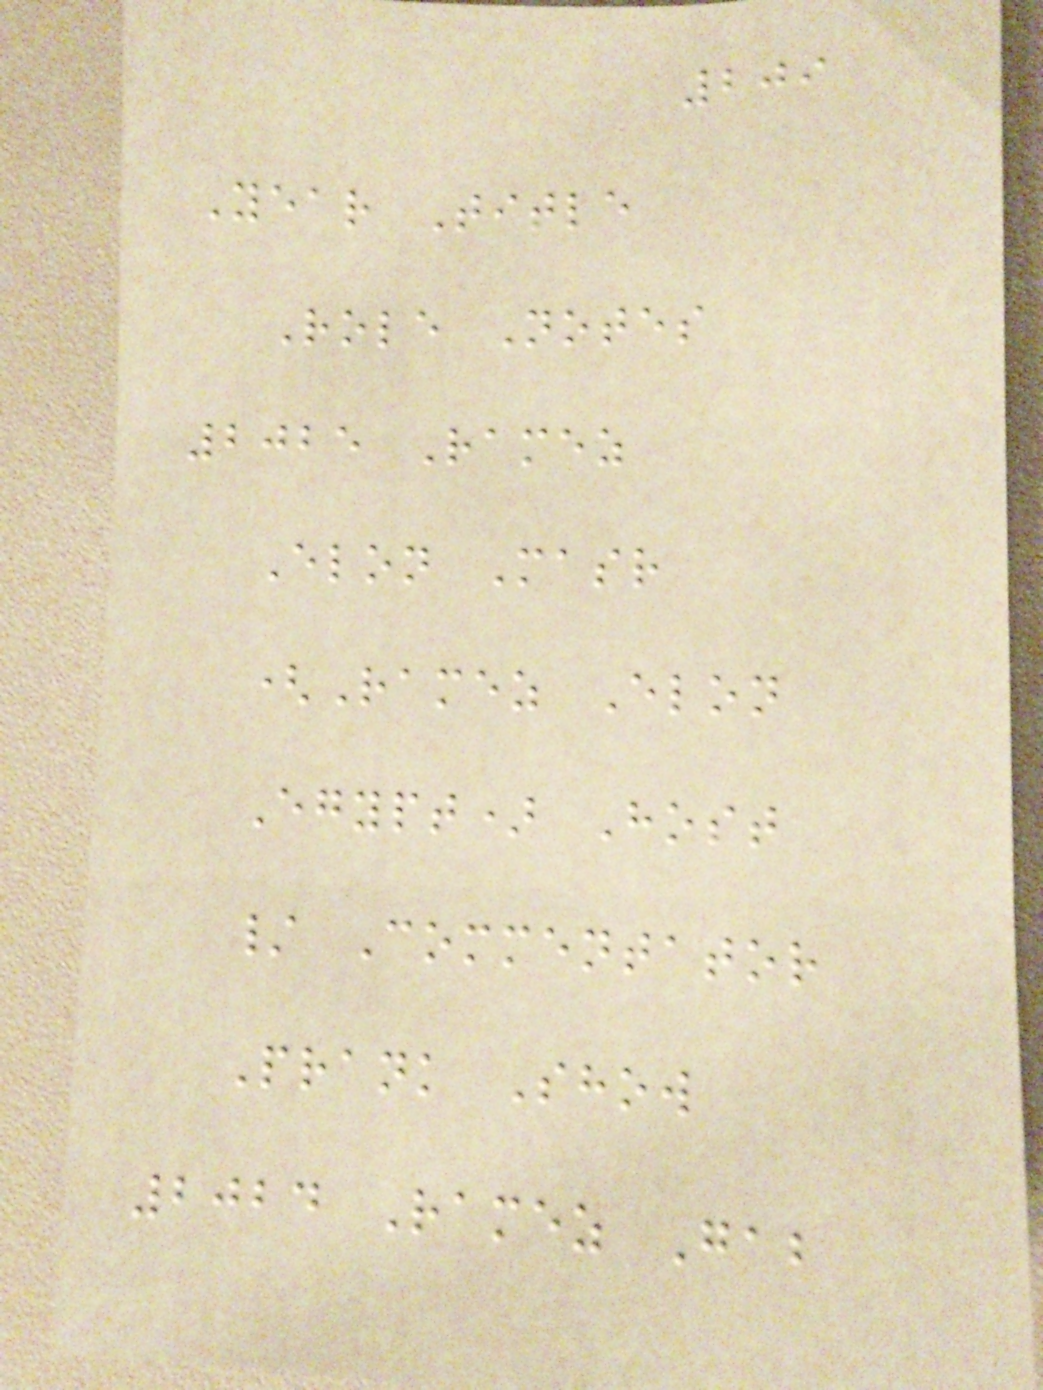209
Year Title
Role Notes
2025 Ramez
Elon Masr
(Ramez Elon
Egypt) Host
/ Commentator
Prank Show
2024 Ramez Gab
